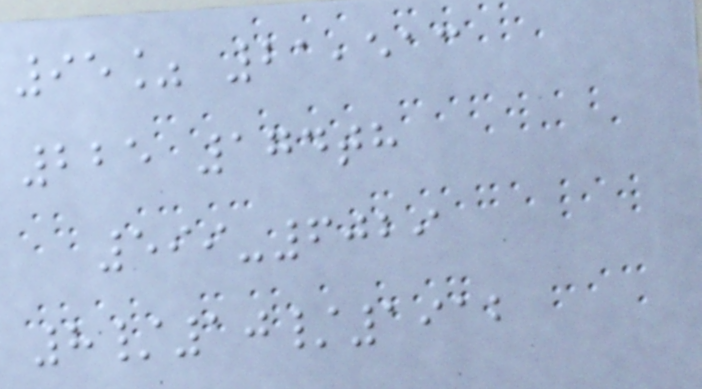95% 21,513
225 174th
599-6029
8/10/1912
